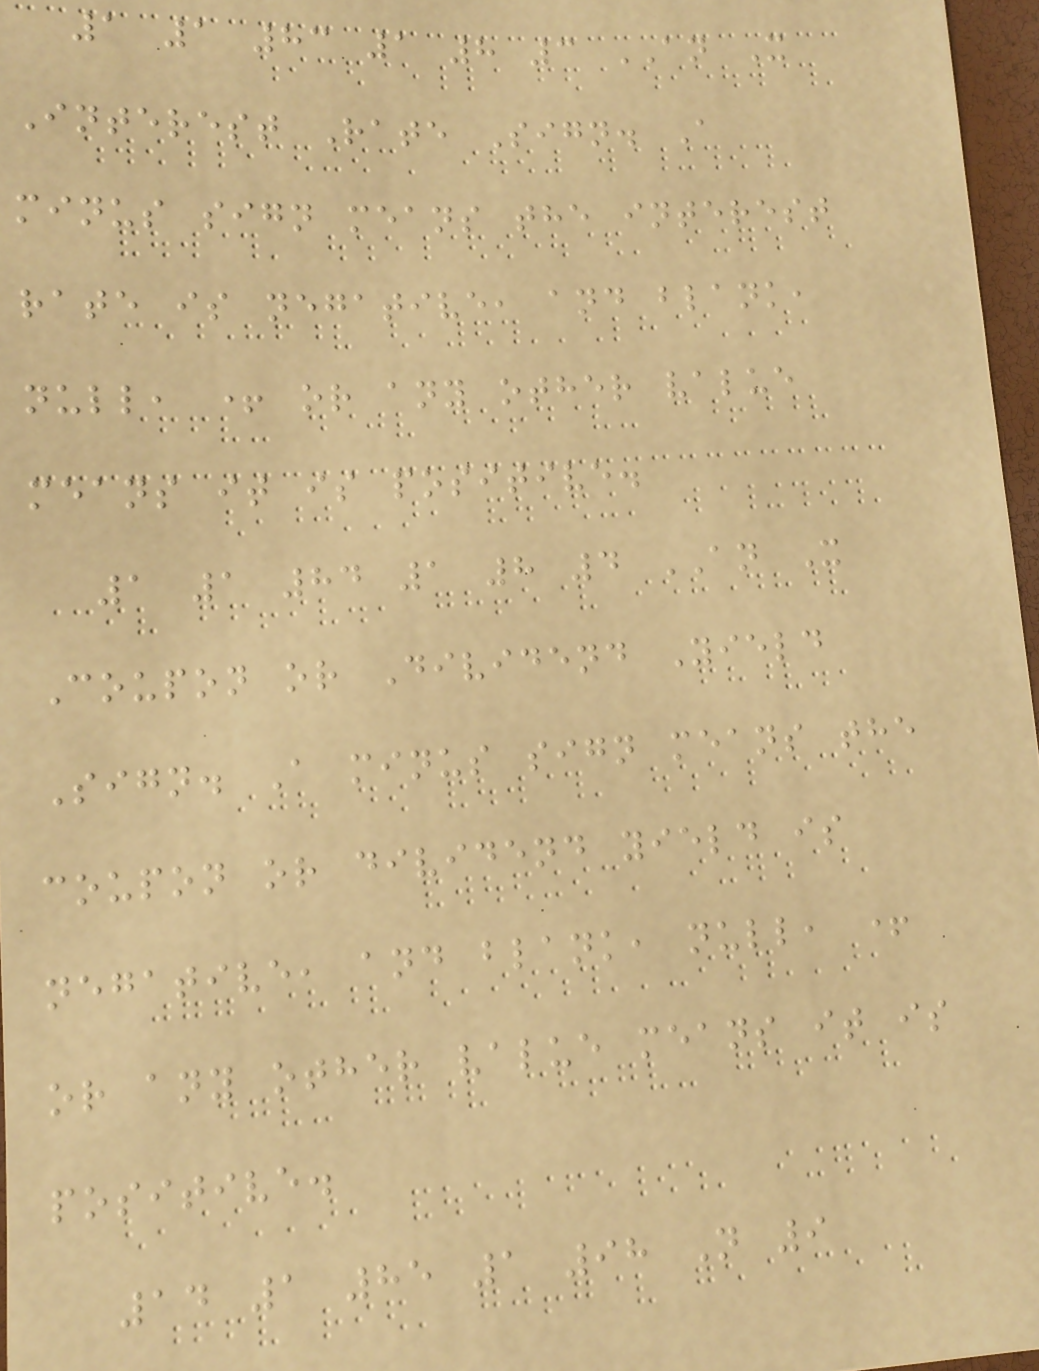1 1 83 1 8 3 AN X
Interest Rate Sign. A
minus sign means the interest
rate is negative, and blank,
null, + or any other value
means it is positive.
1 1 84 1 8 4 AN X
Coupon or Dividend Yield
Sign. A minus sign means the
coupon or dividend yield is
negative, and blank, null, +
or any other value means it is
positive.
14 1 85 1 98 N 9
